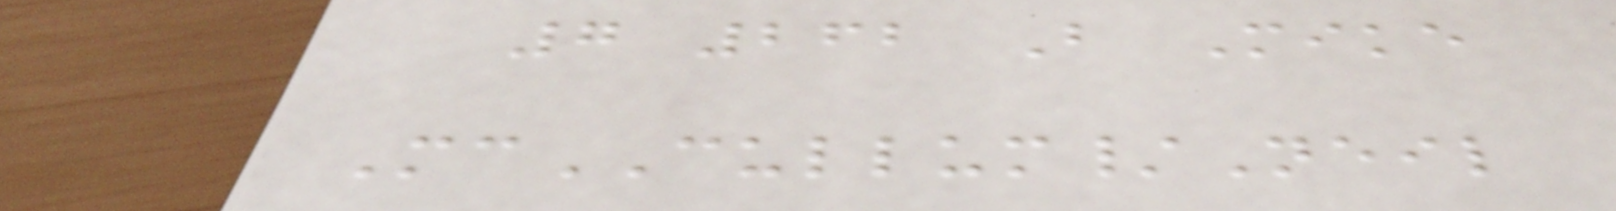7 262 B Mike
McCULLUM/Neil
